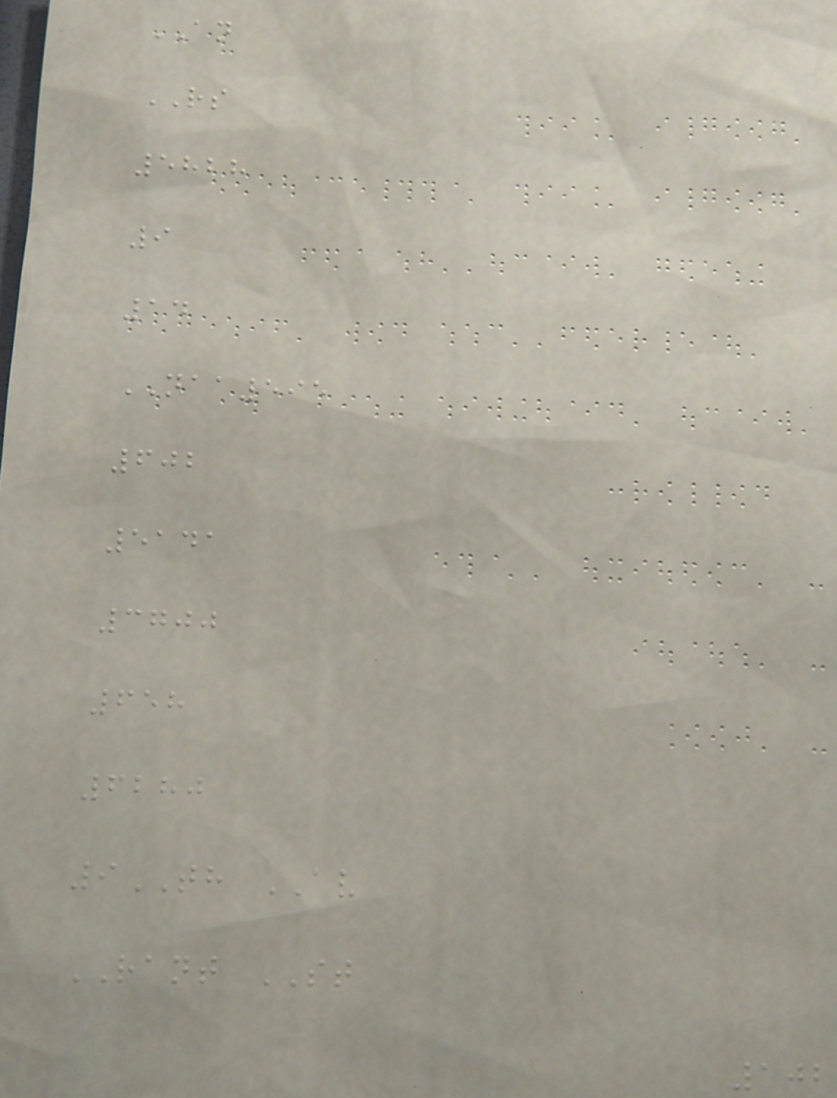AN
RS
5828
9
14
NAA595
602
5141
3700
658
6280
9TH AV
RANT ST
102
